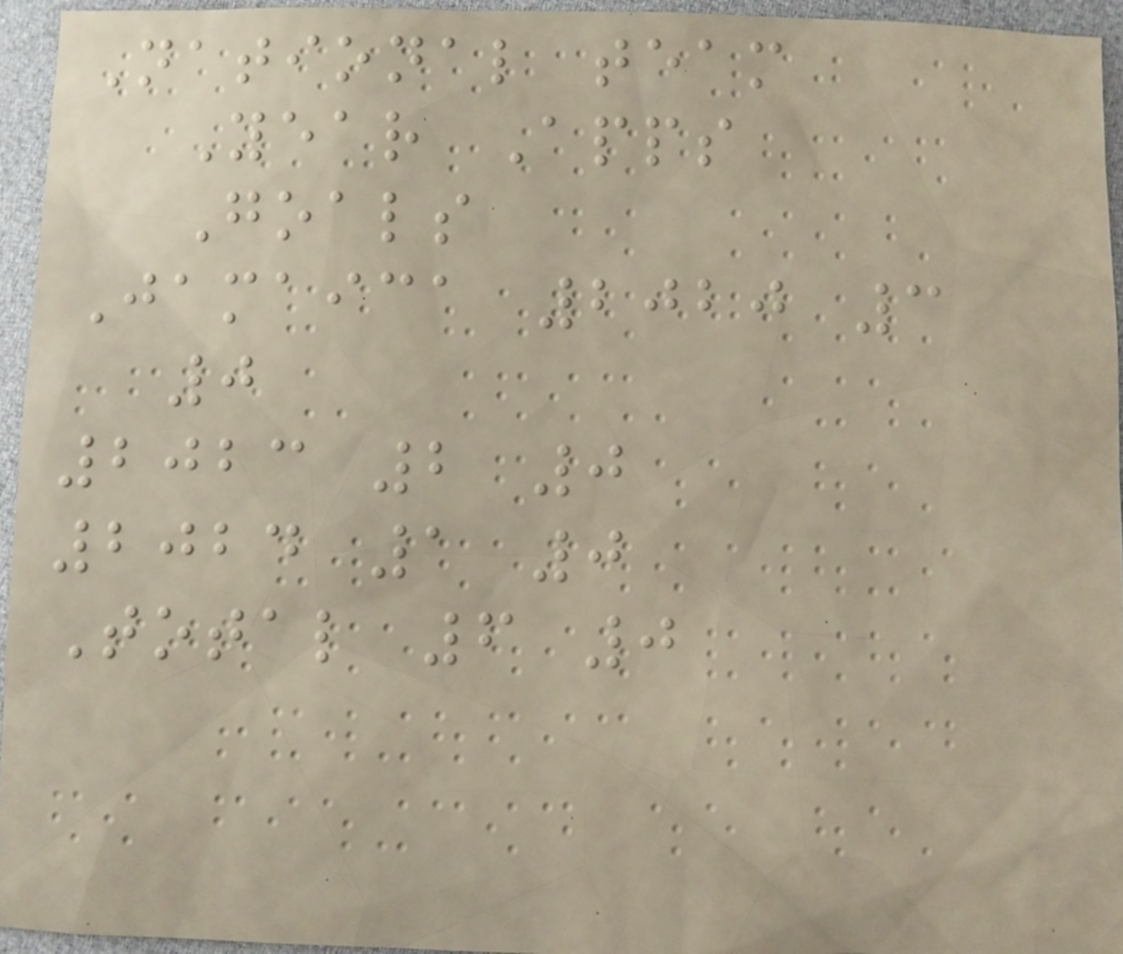National team
Year Apps
Goals
Jamaica 2020 3
0
2023 2 0
2024 1 0
Total 6 0
